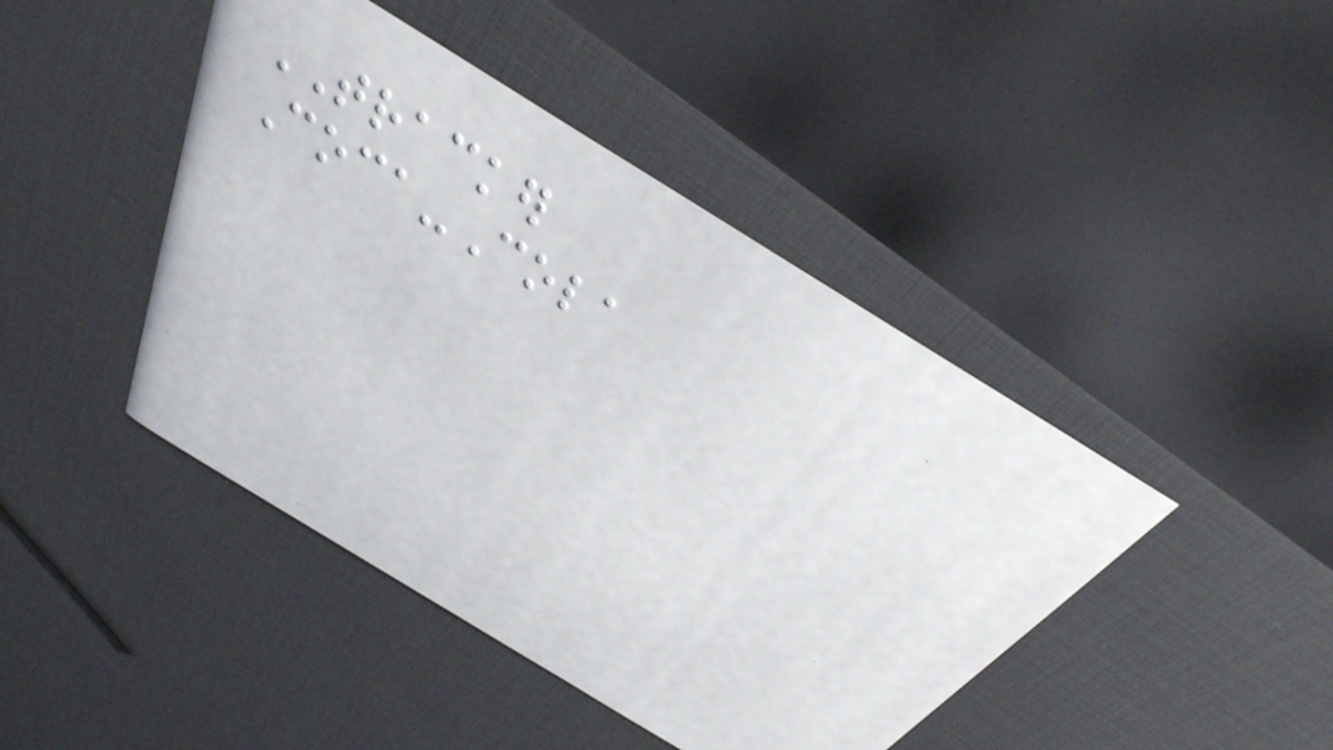TRACKER
Coca-Cola
